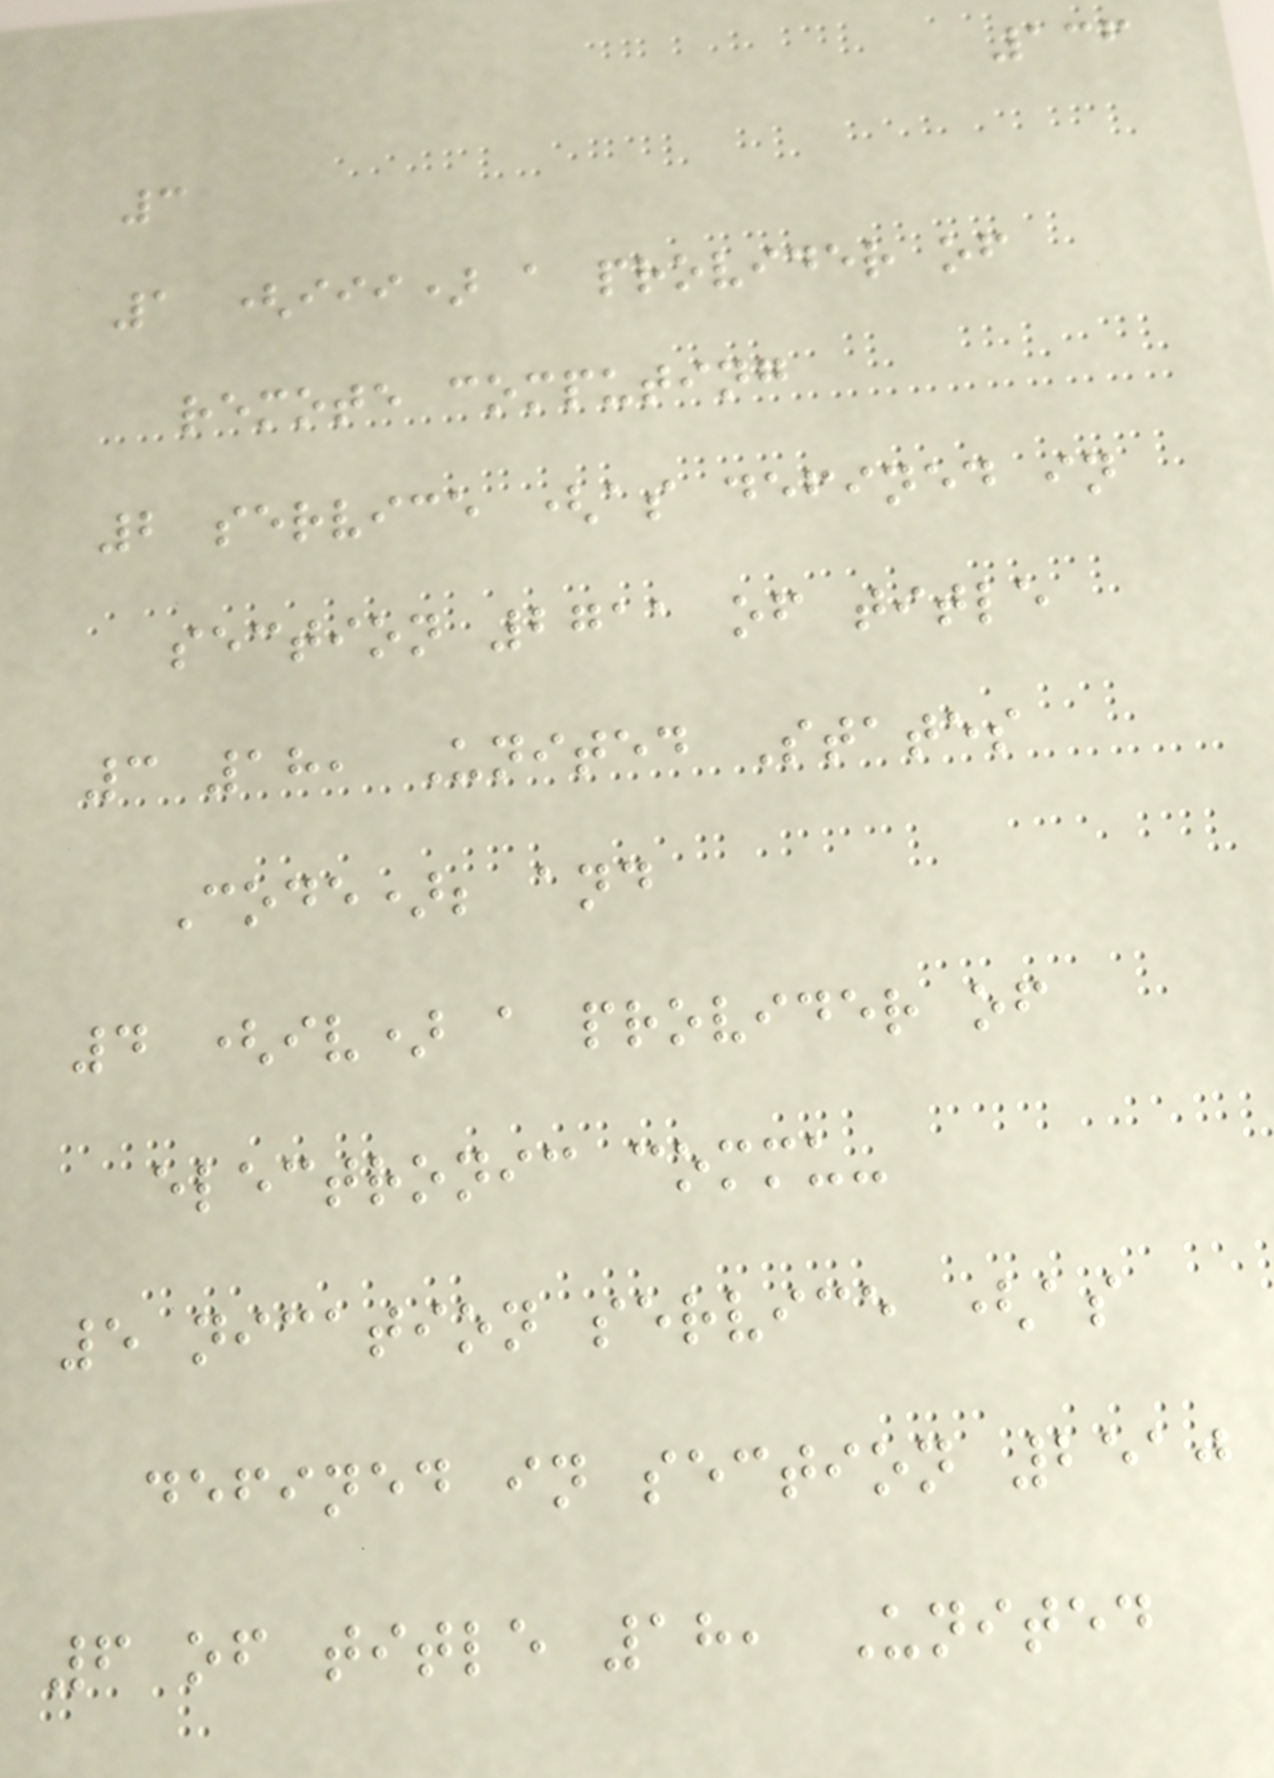136
3
1 (iii) a provider of
remote computing
2 service (as defined in
section 2711 of title
3 18, United States
Code); and
4 (iv) a provider of
electronic commu-
5 nication service (as
defined in section 2510
6 of title 18, United
